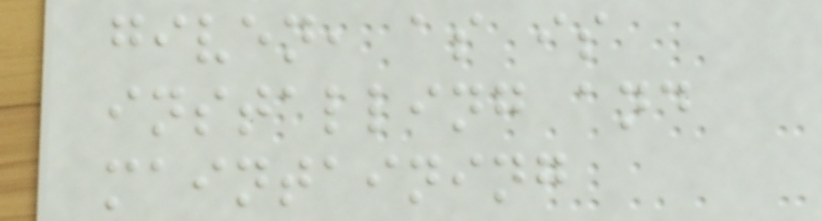given, as is
installing and
maintaining
